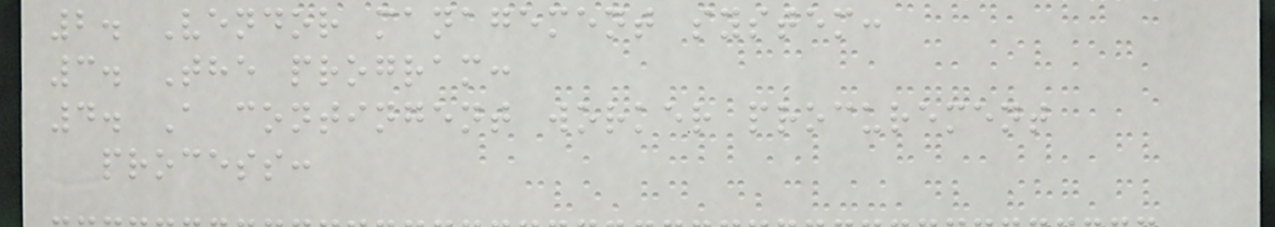2. Vendor management system:
3. The program:
4. A contingent worker procurement
process:
